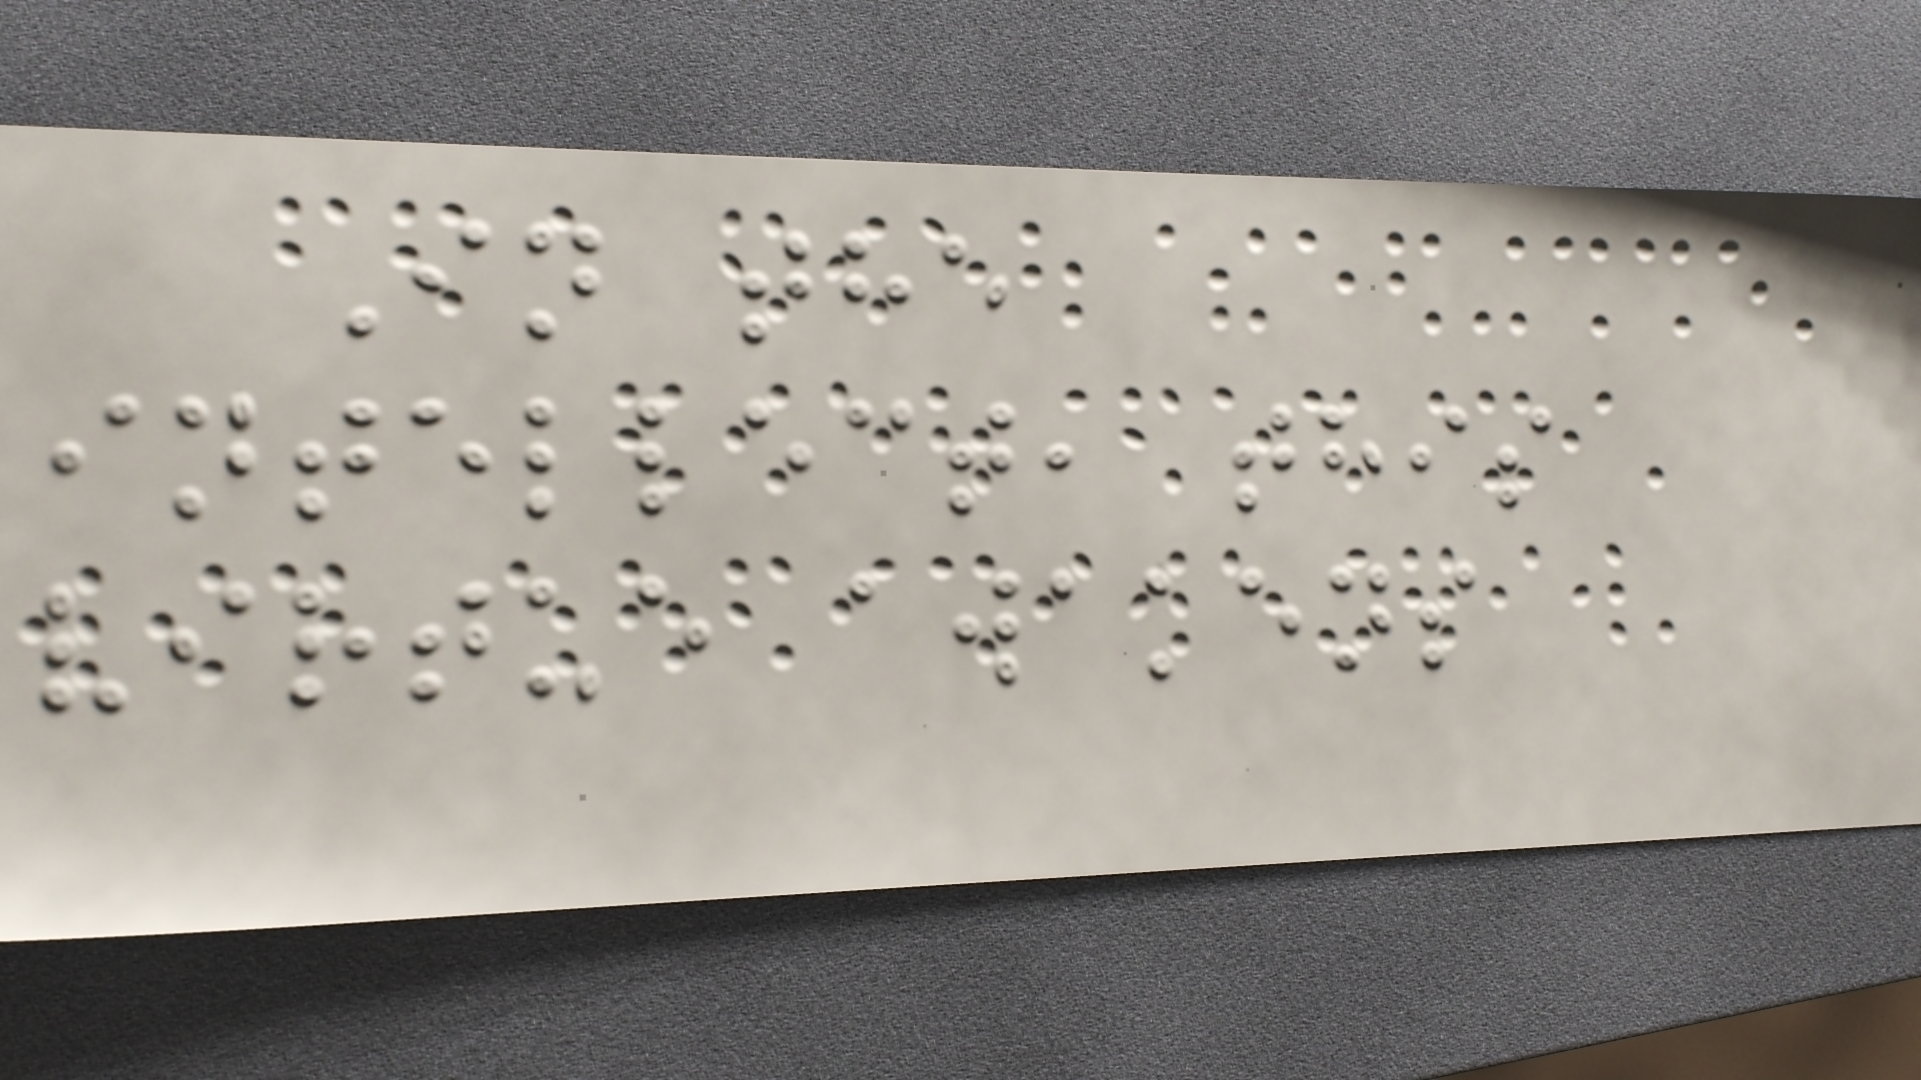In the
intellect, this
virtue awakens
